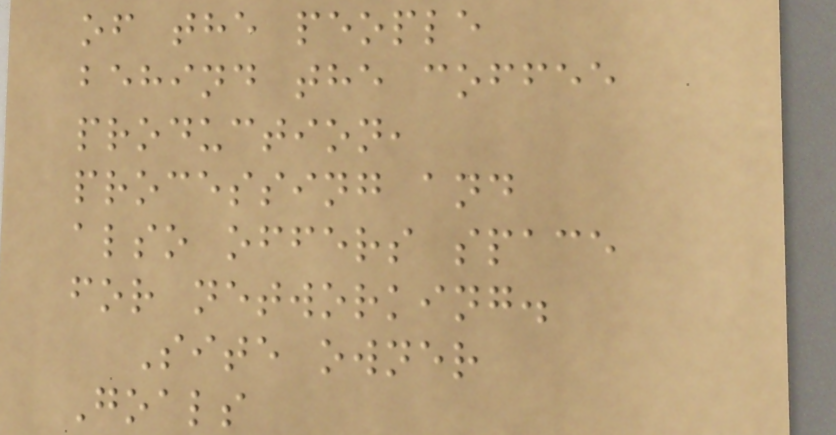of the people
behind the coffee
production,
processing and
also offers space
for networking.
Site owner
Goals
